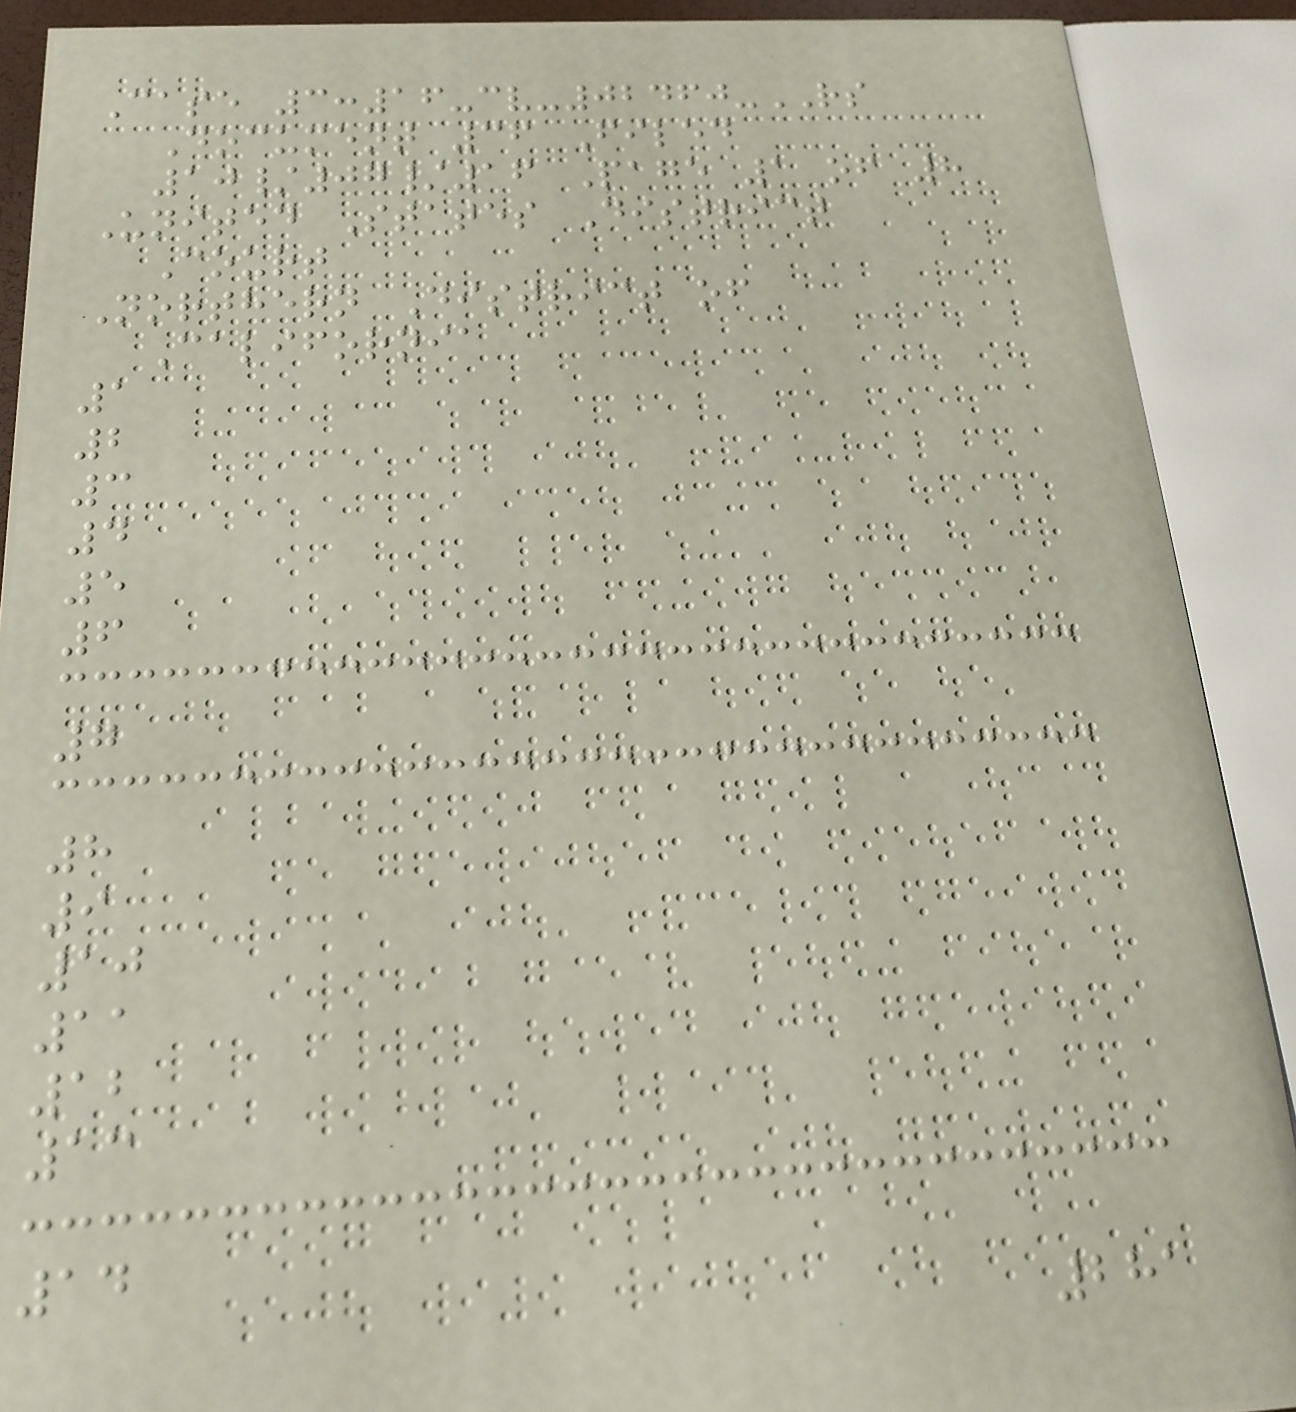Case 3:16-cv-02460-RS
Document 36 Filed
10/07/16 Page 1 of 8
United States District
Court
Northern District of
California
1
2
3
4
5
6
7
8
9
10
11
12
13
14
281
